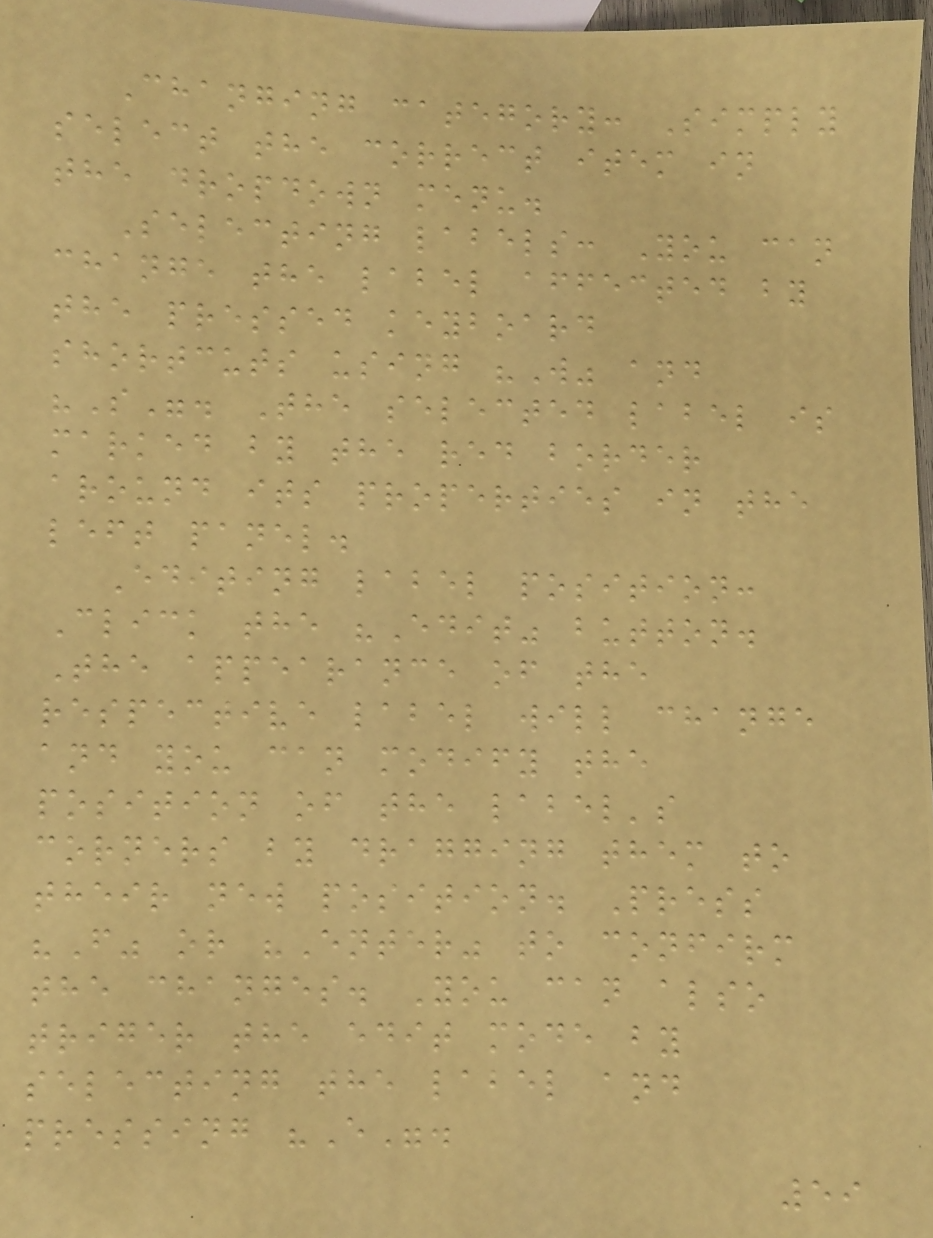Changing category: Simply
select the correct item in
the dropdown menu.
Selecting labels: You can
change the label affected by
the pressed keyboard
shortcuts using "W" and
"S". The selected label is
marked by the red border
around its properties in the
left panel.
Editing label position:
Click the "Edit" button.
The appearance of the
respective label will change
and you can modify the
position of the label's
corners by dragging them to
their new position. Press
"F" or "Enter" to confirm
the changes. You can also
triger the edit mode by
selecting the label and
pressing "E".
59
